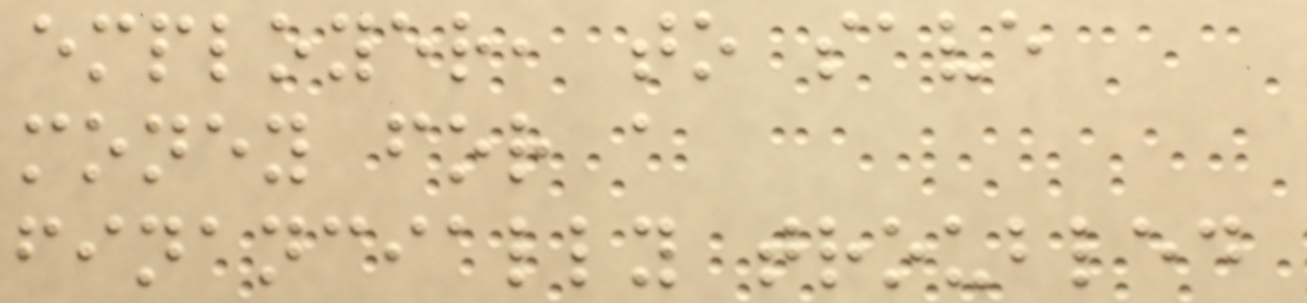employer, to save
money for a
financially troubled
